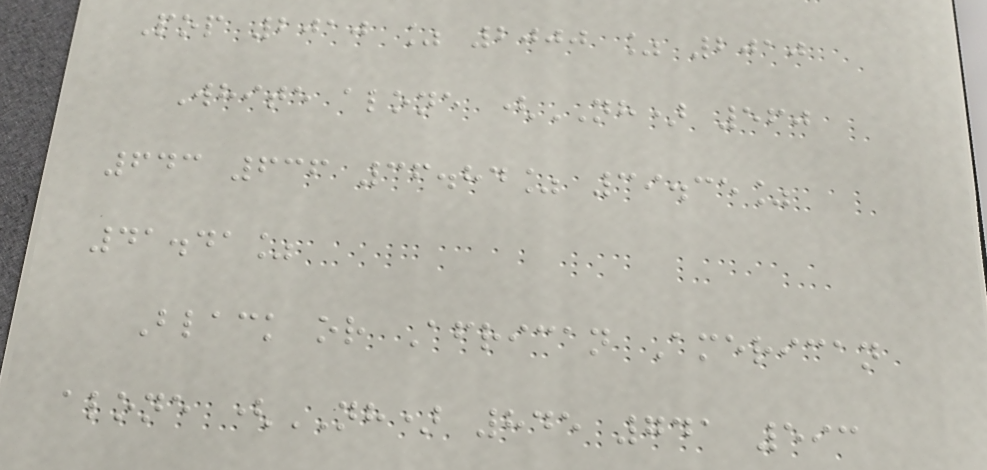Pop 2010 % 2000 % 2010
White alone (NH) 560
643 636 36.84% 39.35%
41.41%
Black or African American
alone (NH) 845 741 593
